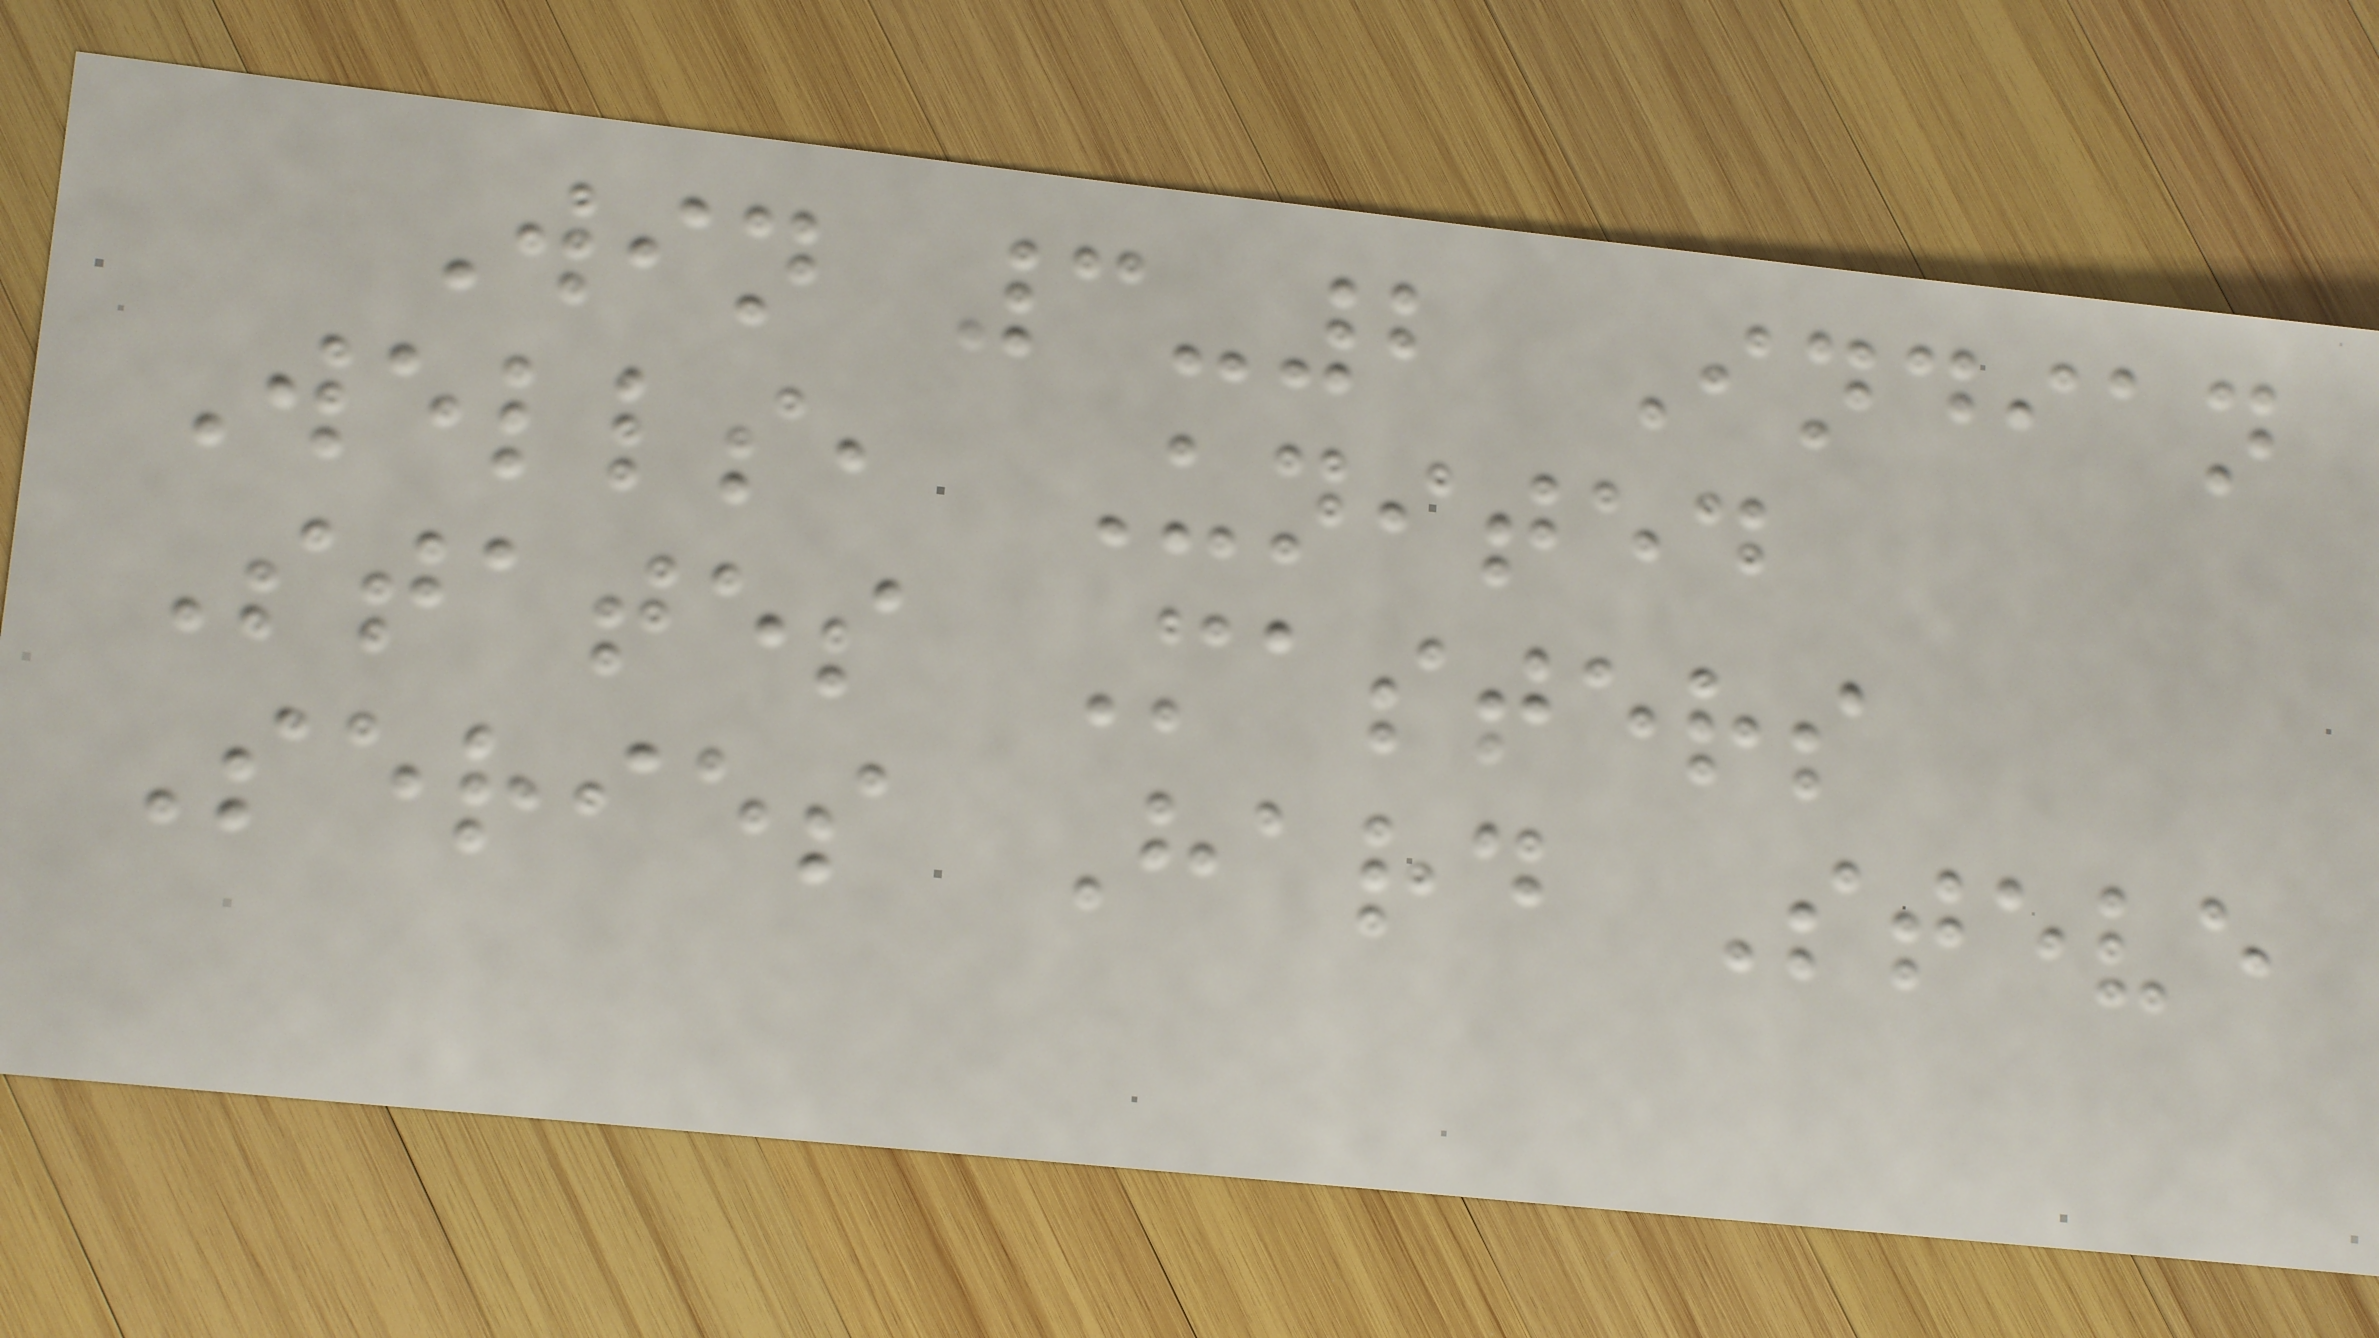Win 3-2 Indian
Wells, United
States Masters
Series Hard Steve
